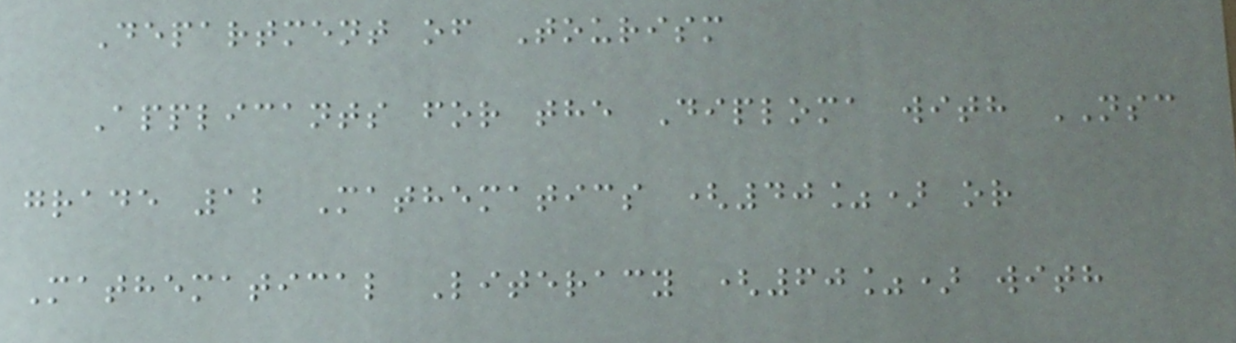Department of Tourism
Applicants for the Diploma with NSC
grade 12 Mathematics (40%) or
Mathematical Literacy (60%) with
